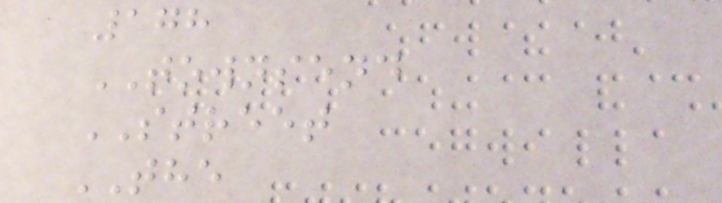178
TOWNSEND
STREET
THE
